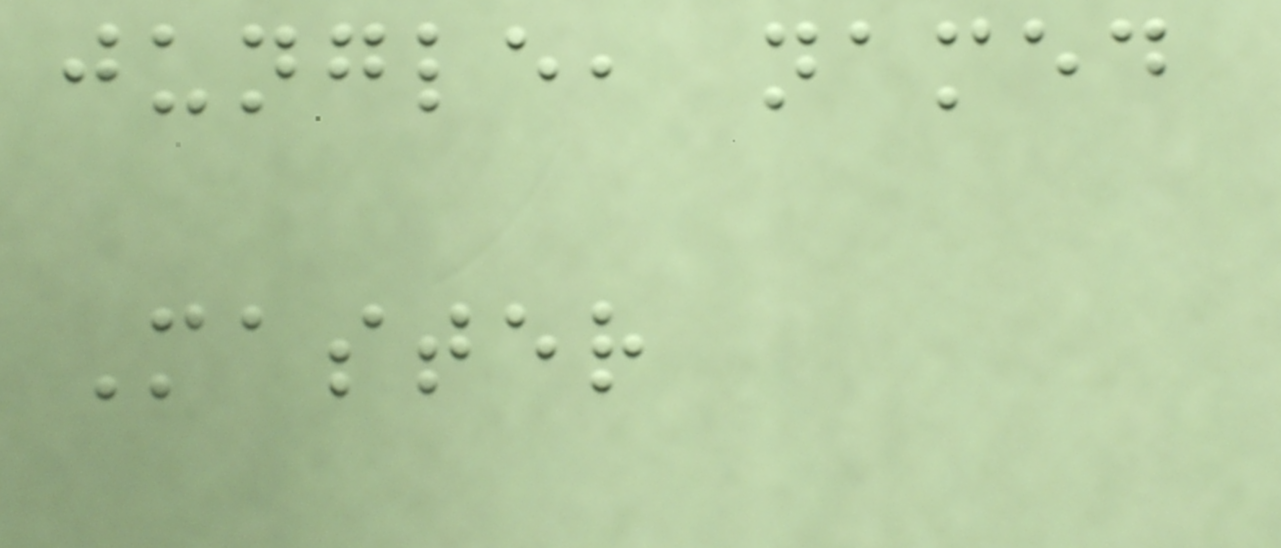jungle, named
Master
